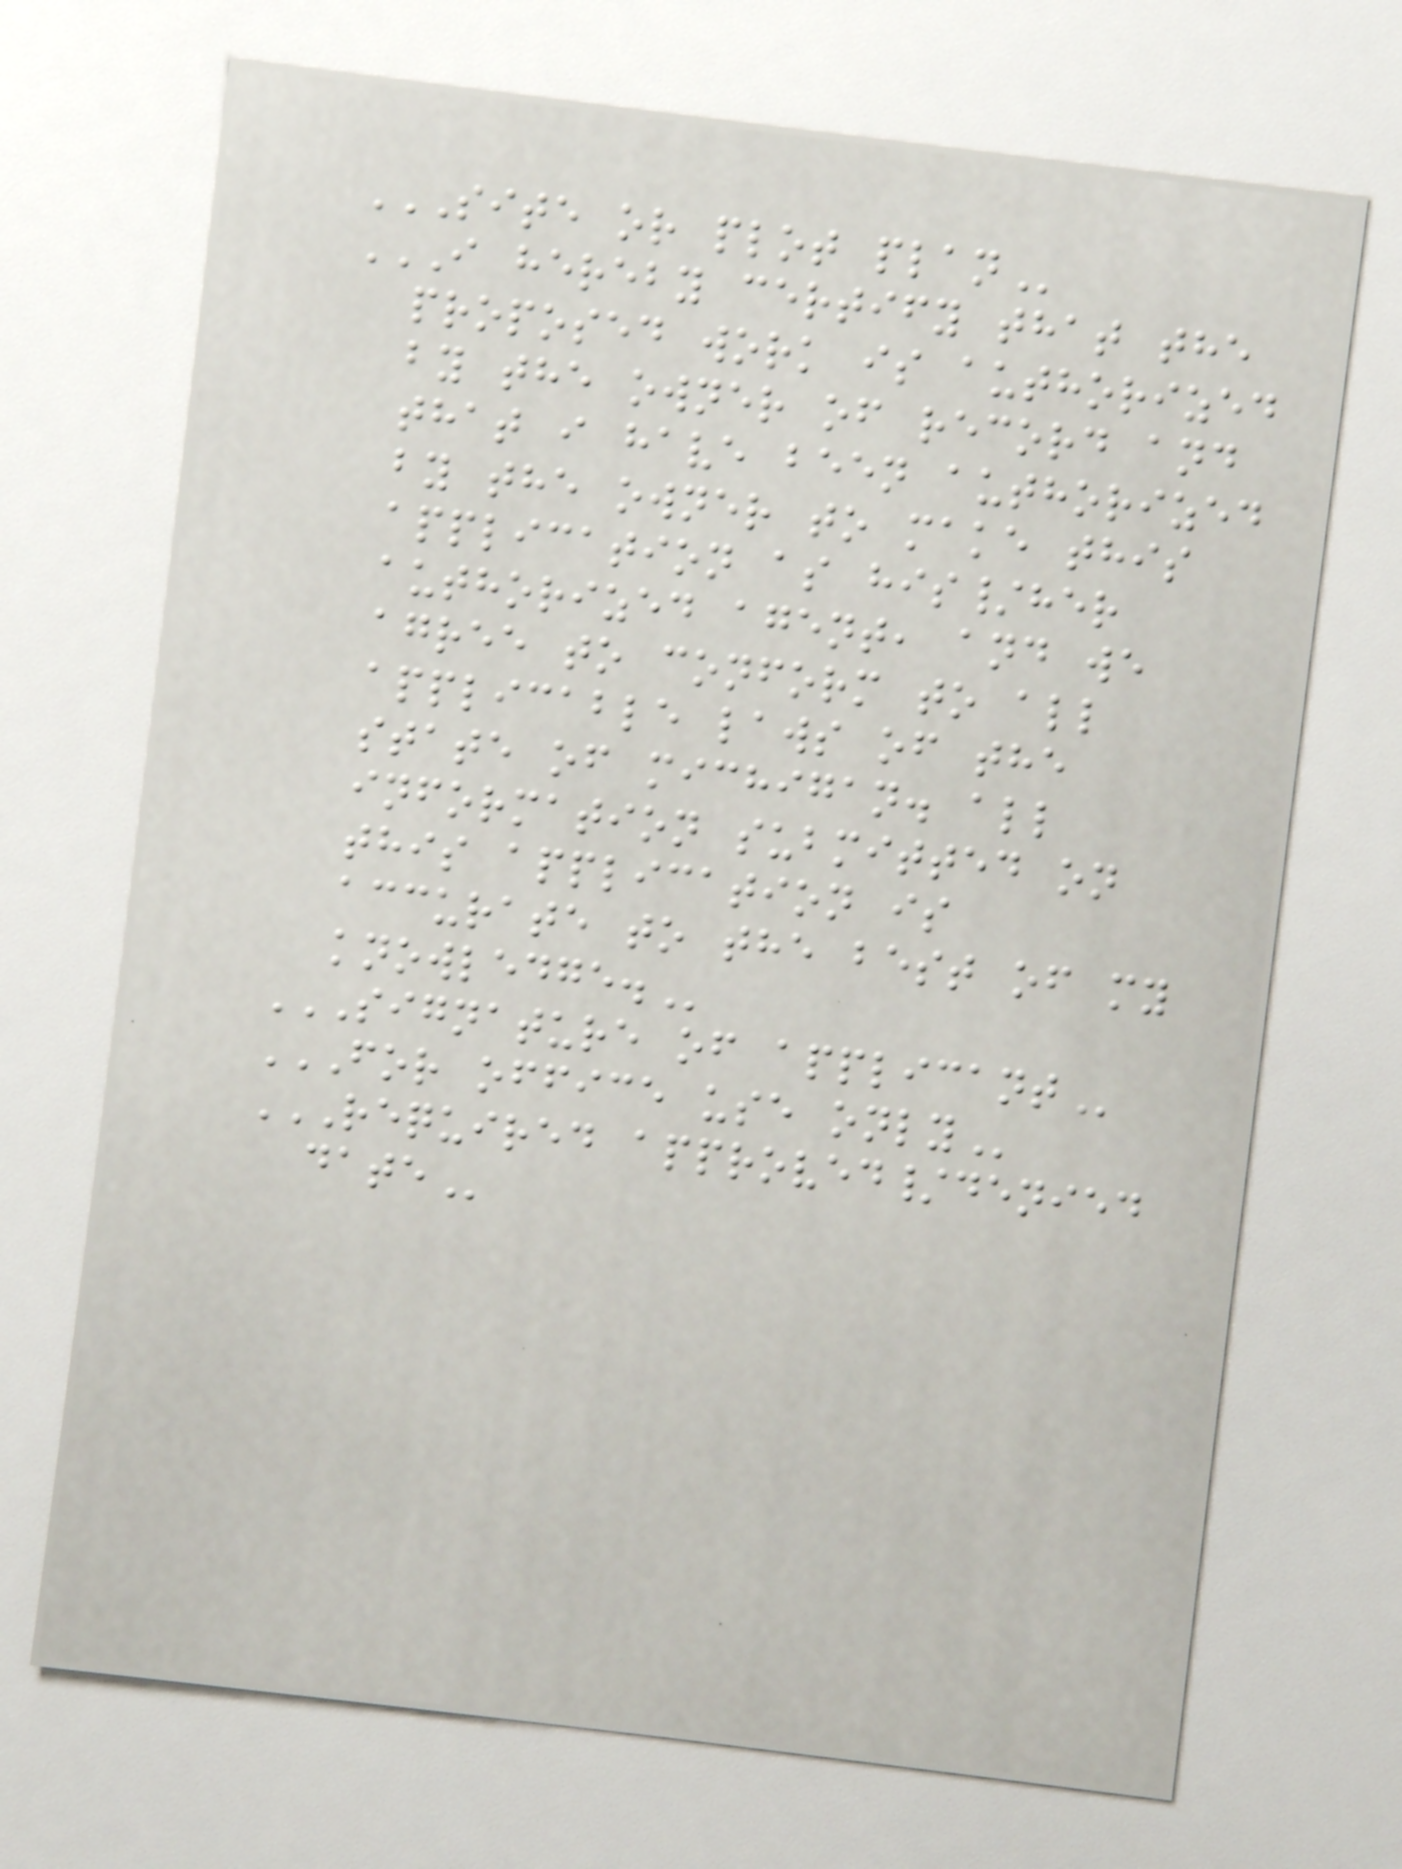SITE OR PLOT PLAN
I HEREBY CERTIFY THAT THE
PROPOSED WORK IS AUTHORIZED
BY THE OWNER OF RECORD AND
THAT I HAVE BEEN AUTHORIZED
BY THE OWNER TO MAKE THIS
APPLICATION AS HIS/HER
AUTHORIZED AGENT, AND WE
AGREE TO CONFORM TO ALL
APPLICABLE LAWS OF THE
STATE OF MICHIGAN. ALL
INFORMATION SUBMITTED ON
THIS APPLICATION IS
ACCURATE TO THE BEST OF MY
KNOWLEDGE.
SIGNATURE OF APPLICANT
FOR OFFICE USE ONLY
REQUIRED APPROVED/DENIED
DATE
